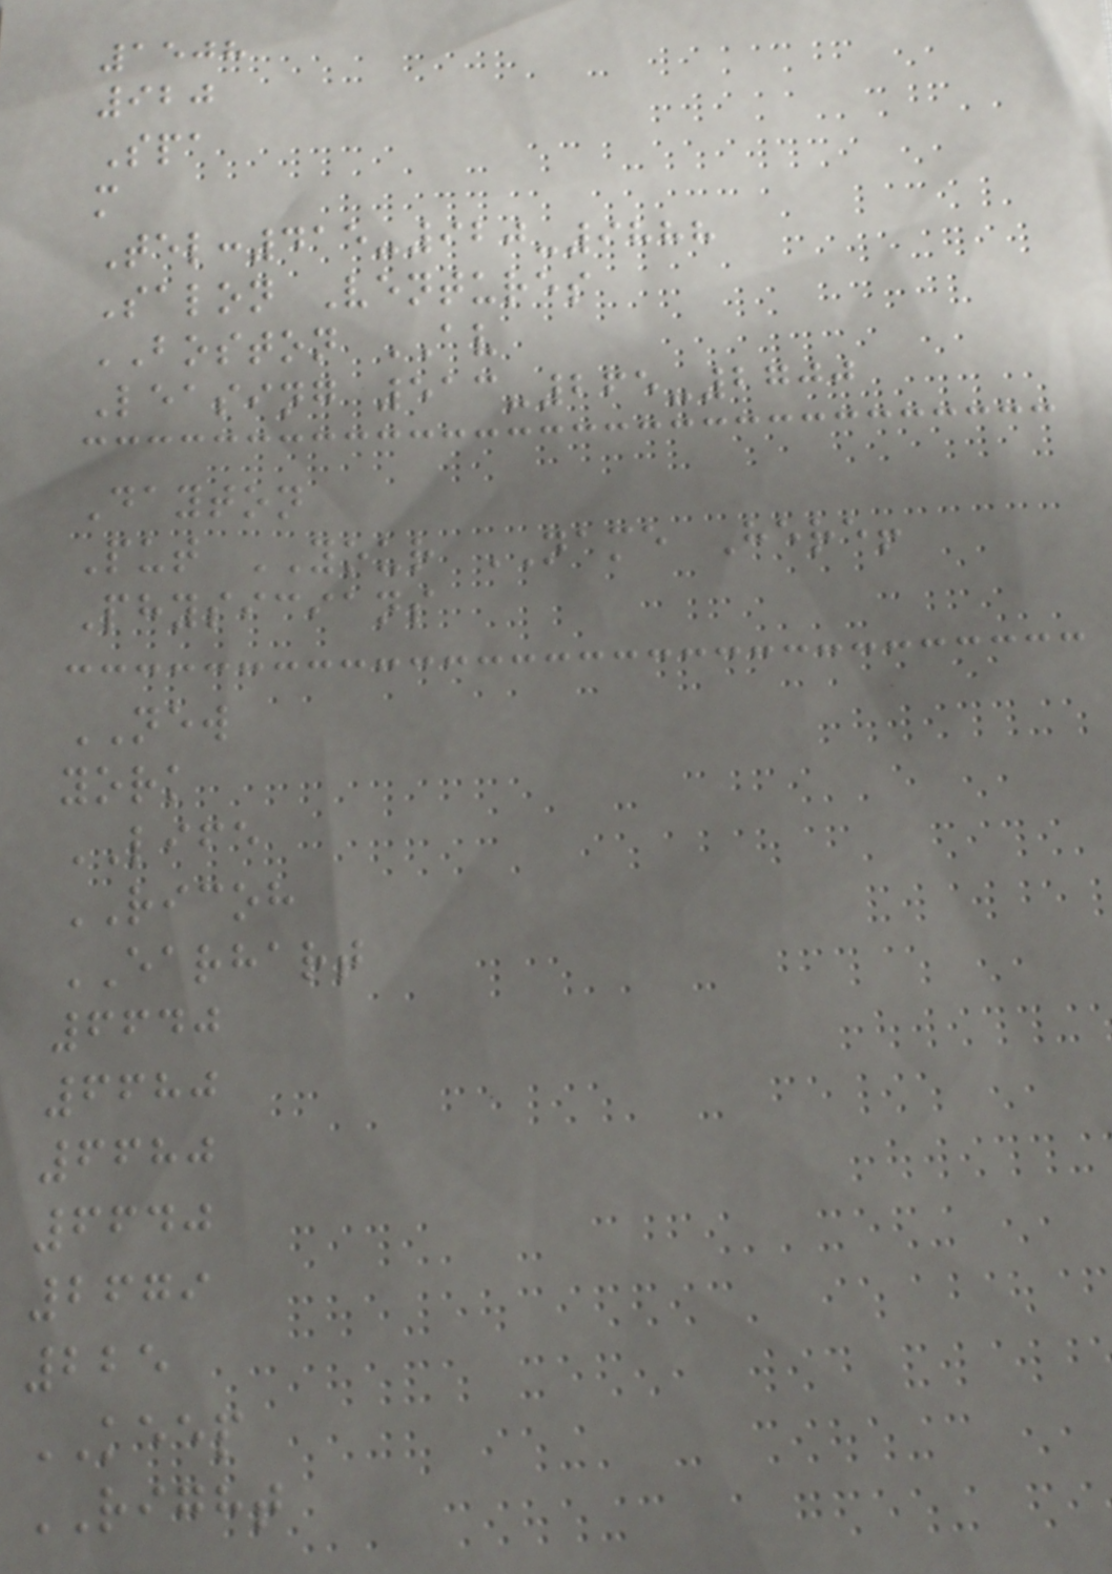1508
920
Spa
m
Tel:415-920-9888
Salon Ventures
BOSTON AV
Leasing 513-265-2700
Dayton
Put YOUR NAME Here!
Physicians
NEW
york
LIFE
RICOH
EARHART
6640
6680
6680
6640
2679
225
KEEP
RIGHT
